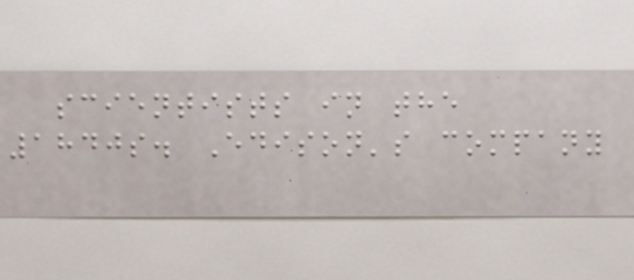scientists in the
1840s. Edison's company
